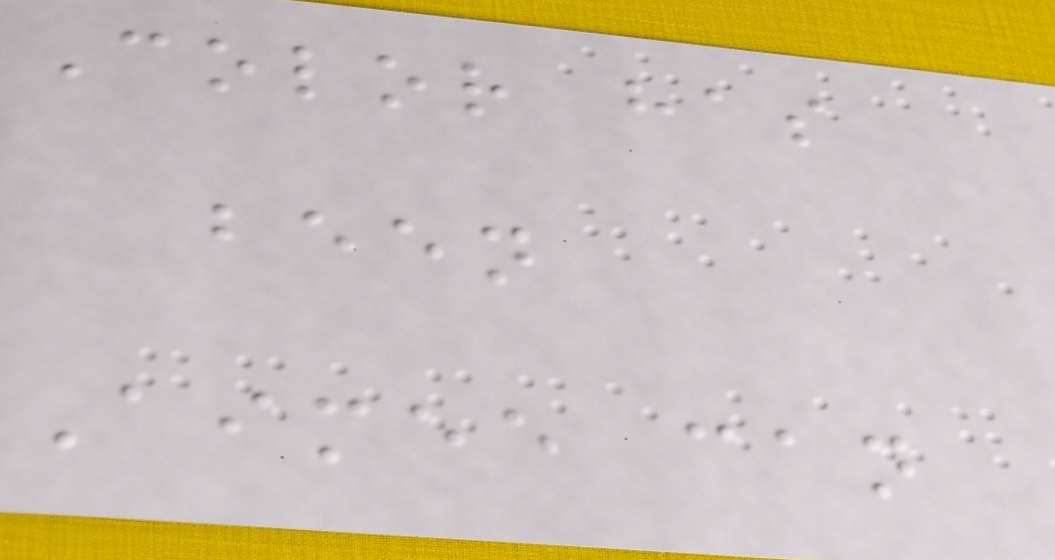Color has
been
Aimee can
